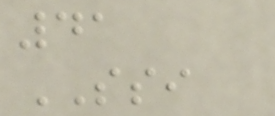41
SSI
